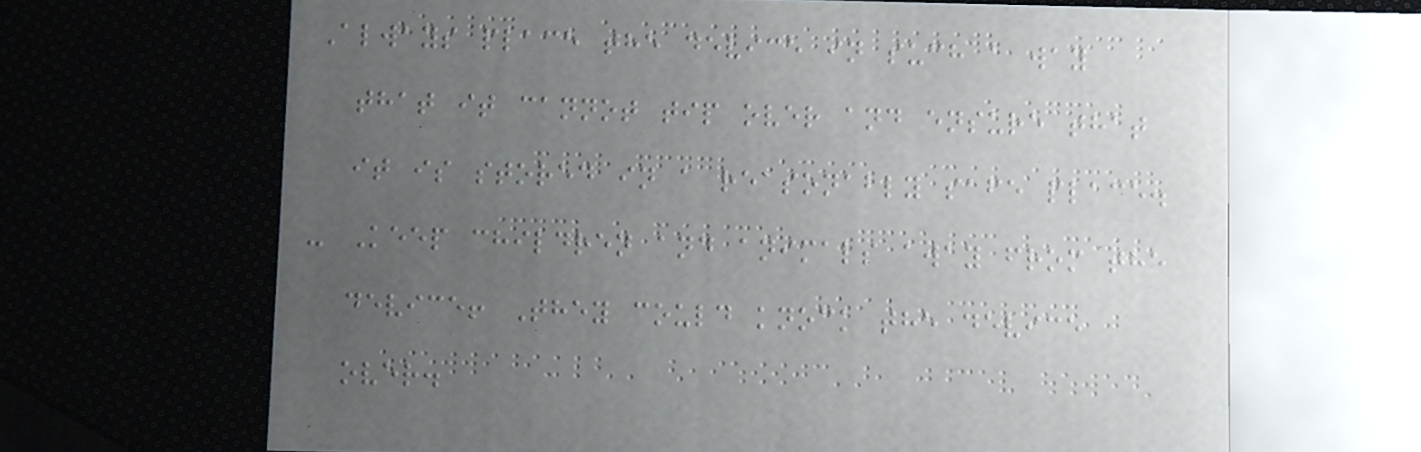Always place the device in such a way
that it cannot tip over and ensure that
it is stored in a reasonably safe place.
- Keep children and animals away from the
device! They could knock the device
over.
